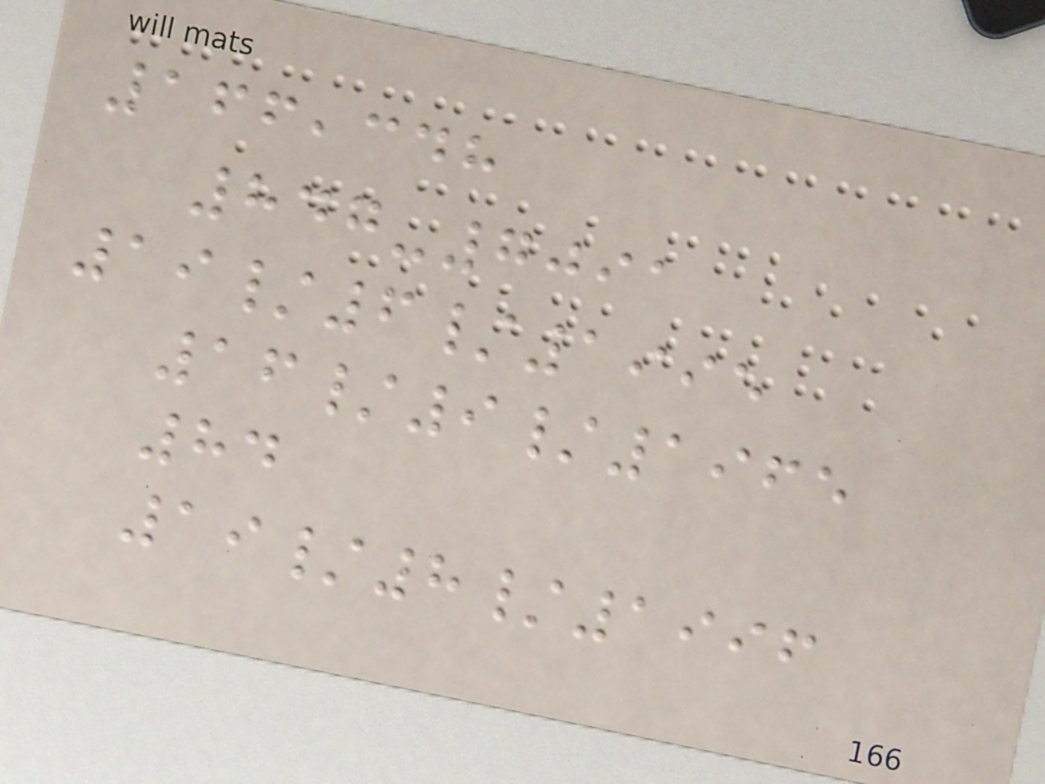166,348
847-7091
19/6/1995
16/9/1965
84
19/8/1996
